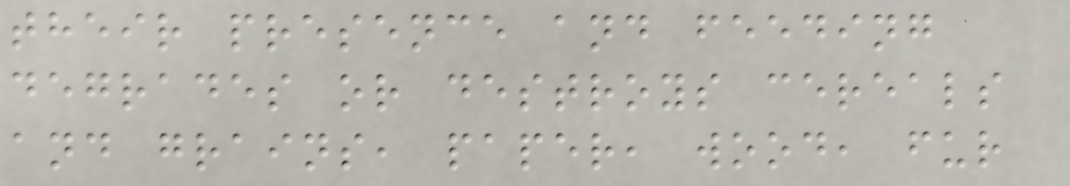their presence and feeding
degrades or destroys cereals
and grains, paper, wood, fur
